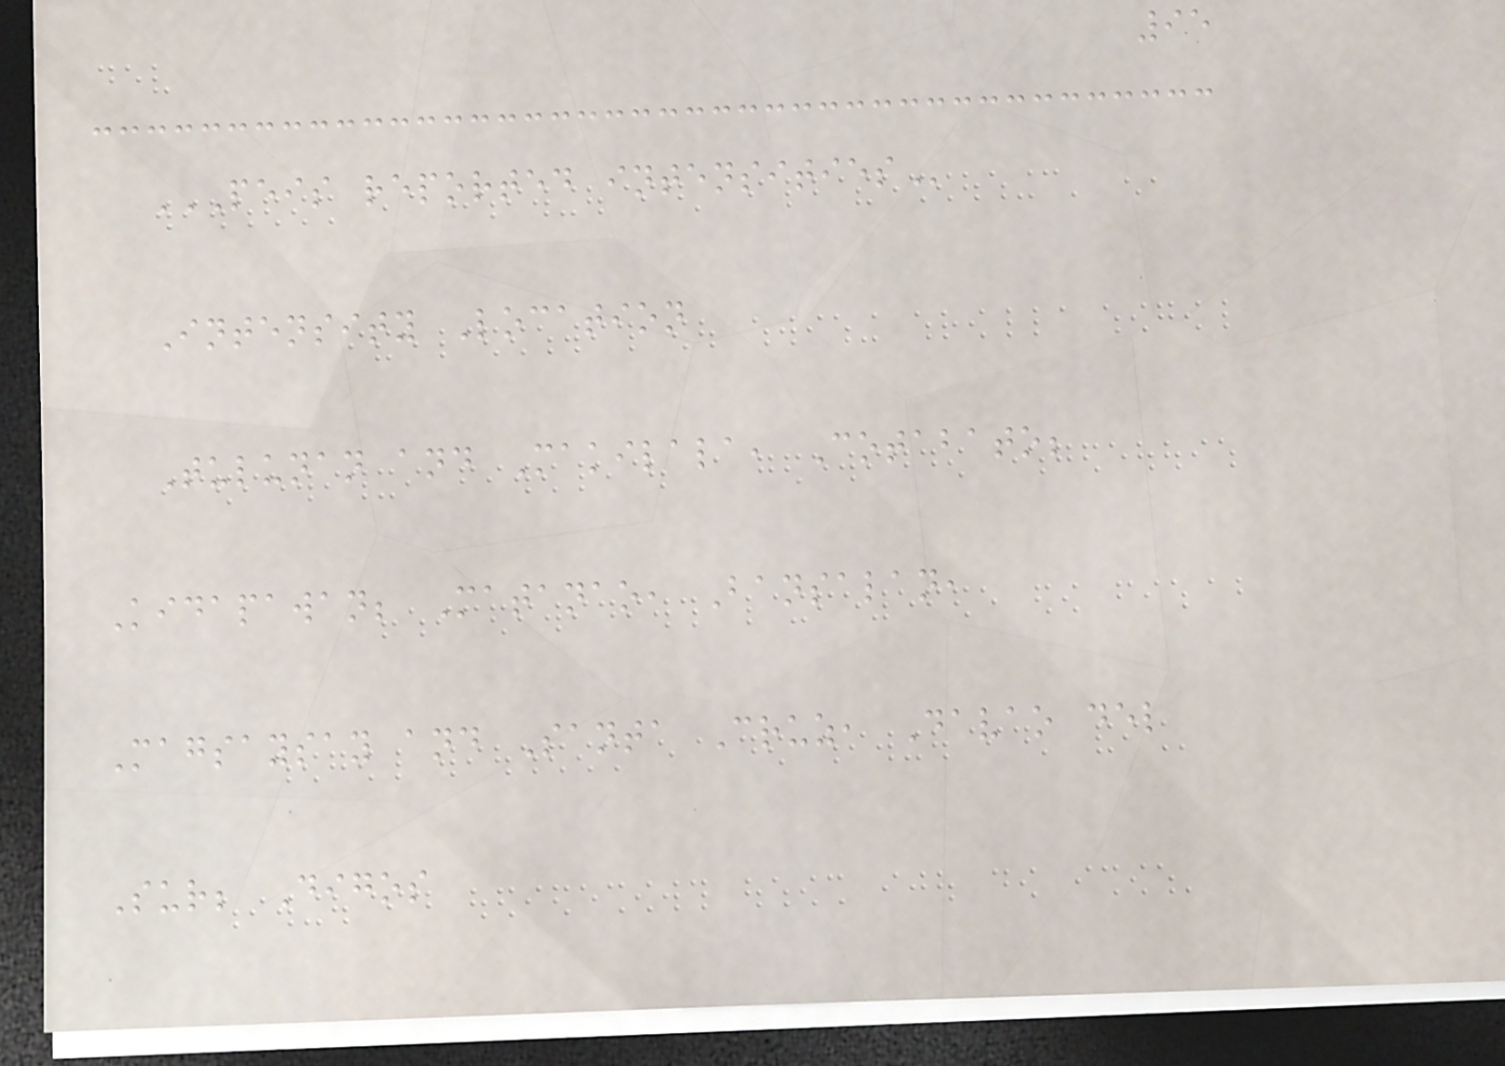95
PEIS REPORTED INTENSITIES
Intensity Location
Tulunan and Makilala, Cotabato;
Kidapawan; Matanao, Bansalan,
Magsaysay and Santa Cruz, Davao del
Sur; Digos
